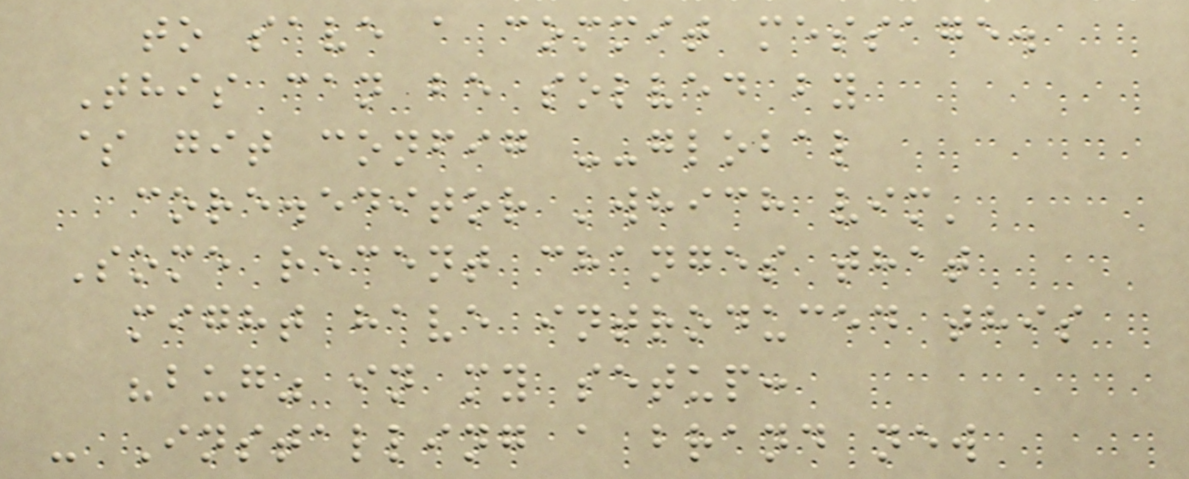to save a commit message.
This can be solved by
$ git config --global
core.editor 'which vim'
Some recent changes that
might have introduced this
"bug" in my setup:
- Installing a brand new
